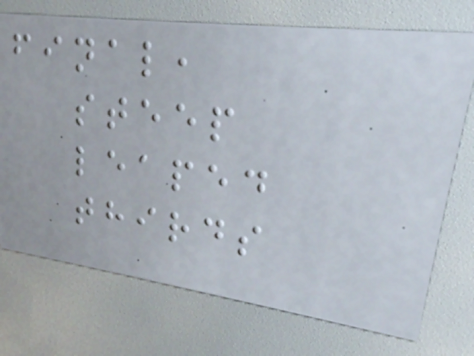final,
steep
leaped
thirds
